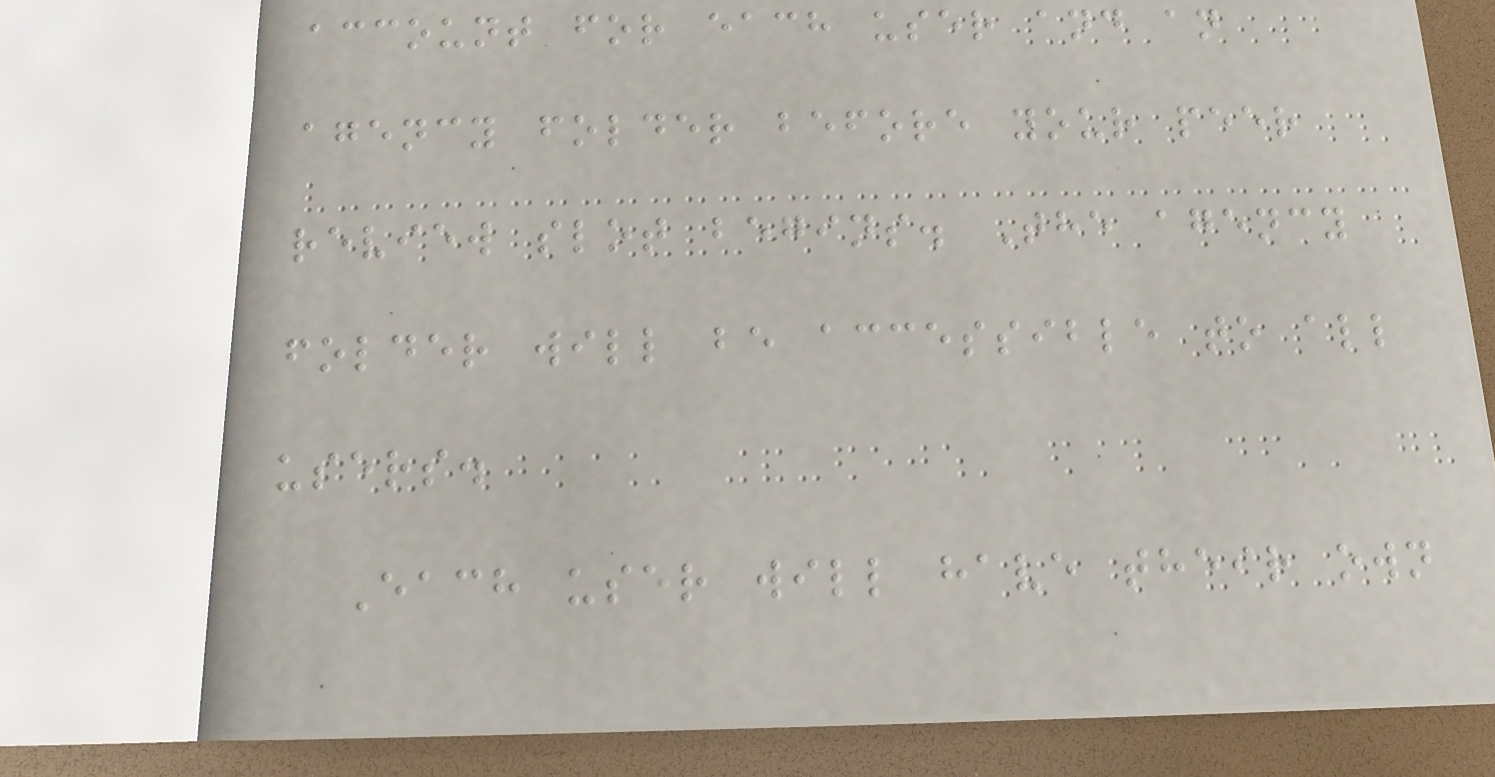account for each user and an
agency folder before your peer
review slot begins. The agency
folder will be accessible to all
users.
Each user will have their own
